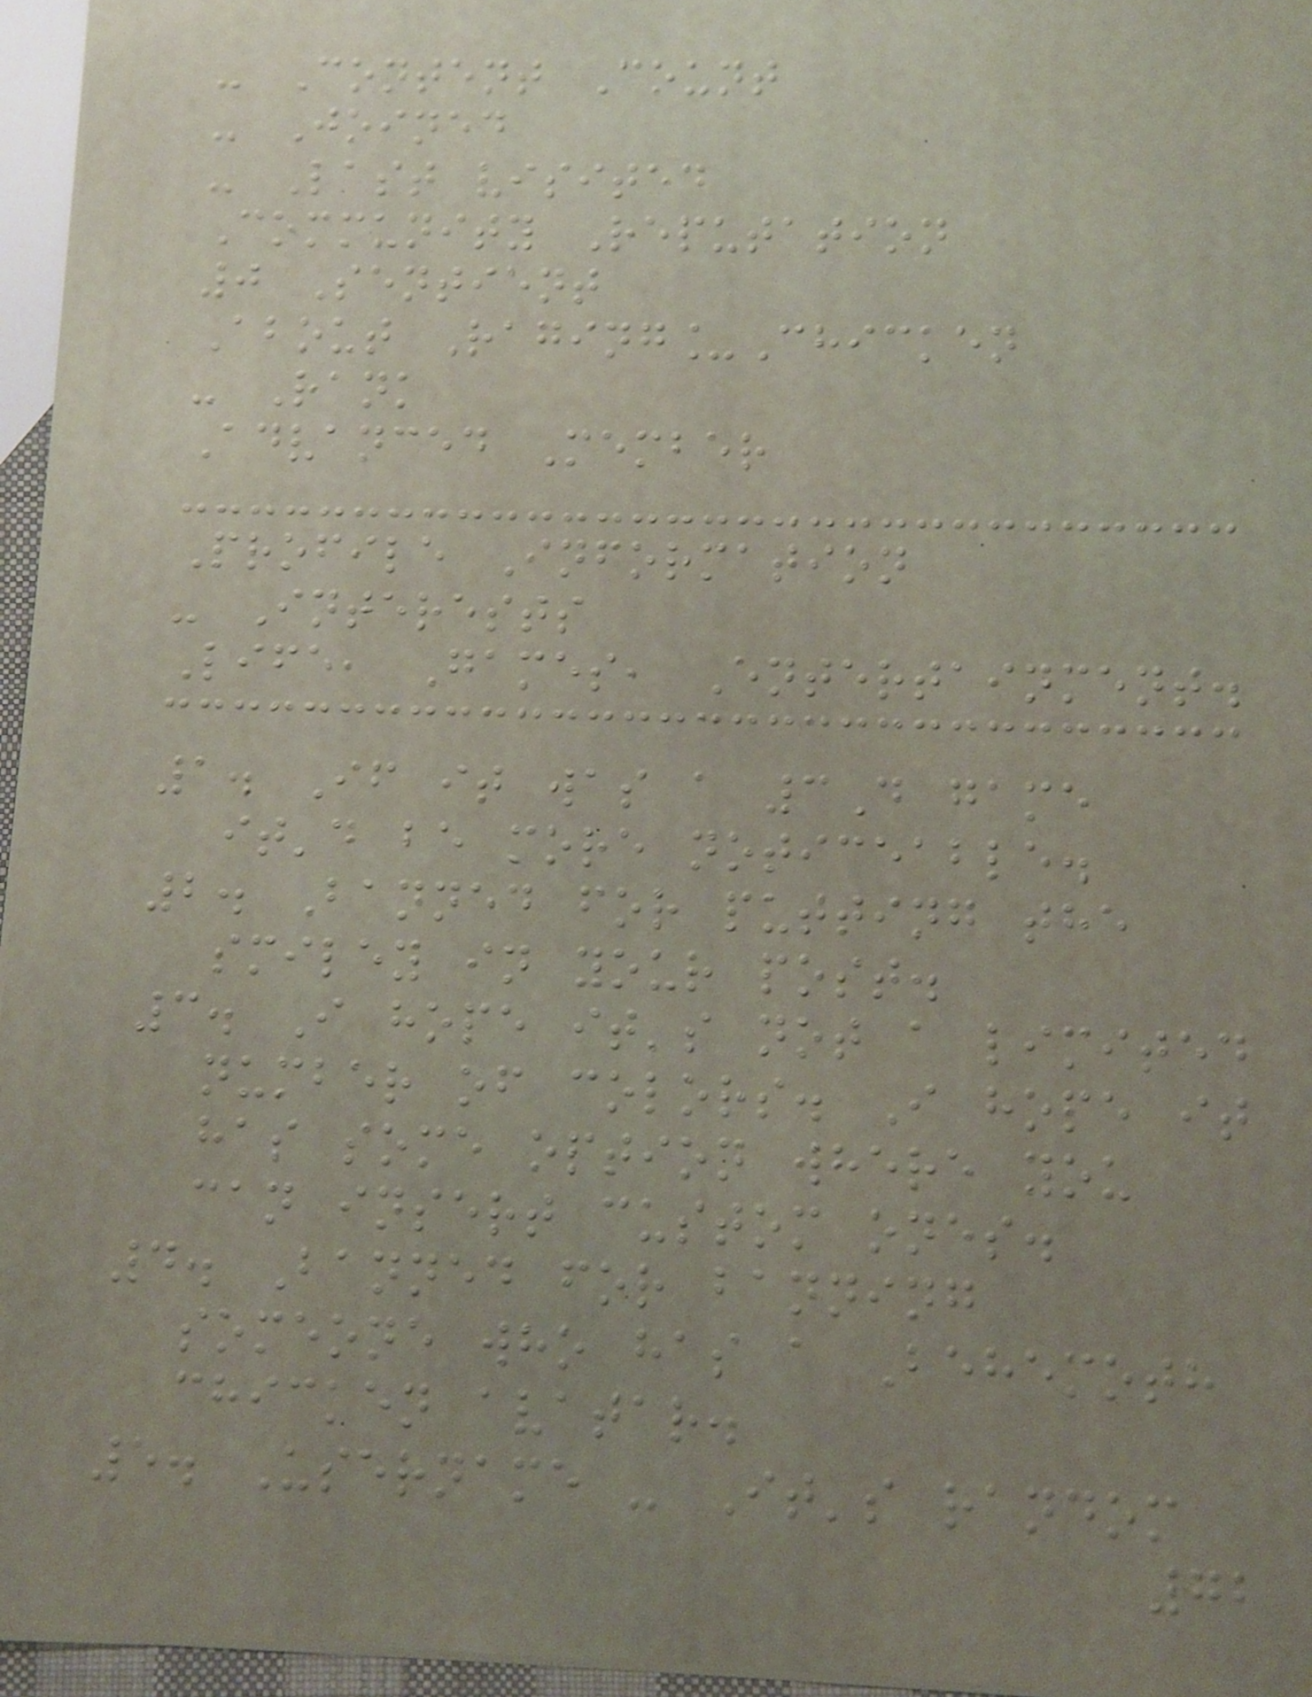- Content Count
- Joined
- Last visited
Community Reputation
0 Sentient
About Raging_Chicken
- Rank
Advanced Member
Profile Information
- Interests
Life, Games, Entertainment.
1. If it was a 3D game
it'd be more noticeable.
2. Banned for putting the
smiley in your post.
3. I hope it's not a limited
number of colors. I hope it
has some option where you
can insert custom ones.
4. Banned for banning
someone who has a Behemoth
chicken avatar.
5. Username - It's random
72
